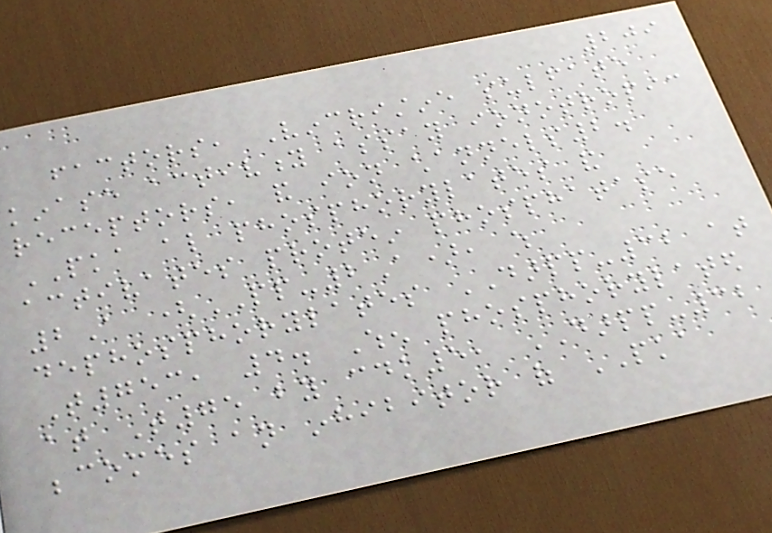209
factors, Vincristine sulfate
kinase activity assay ionotropic
receptors, and ion channels2.
PKA also phosphorylates and
activates protein phosphatase
2A (PP-2A), which
dephosphorylates DARPP-32 at
T753, 4. When phosphorylated
at T75 by cdk5, DARPP-32
becomes an inhibitor of PKA
